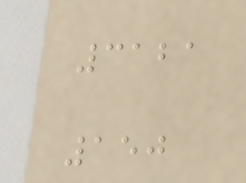3121
150
